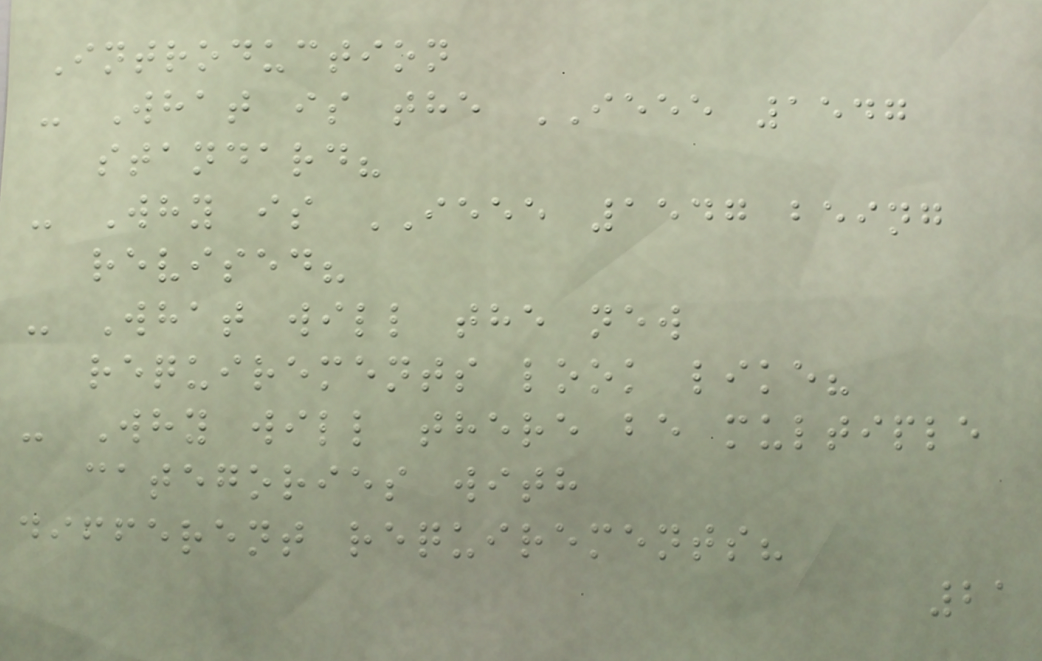Introduction
- What is the IEEE 1547
standard?
- Why is IEEE 1547 being
revised?
- What will the new
requirements look like?
- Why will there be multiple
categories with
different requirements?
21
